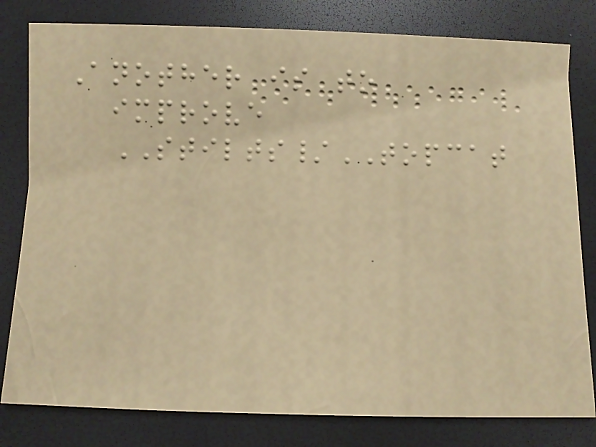Another is to
improve
STILTS/TOPCAT
